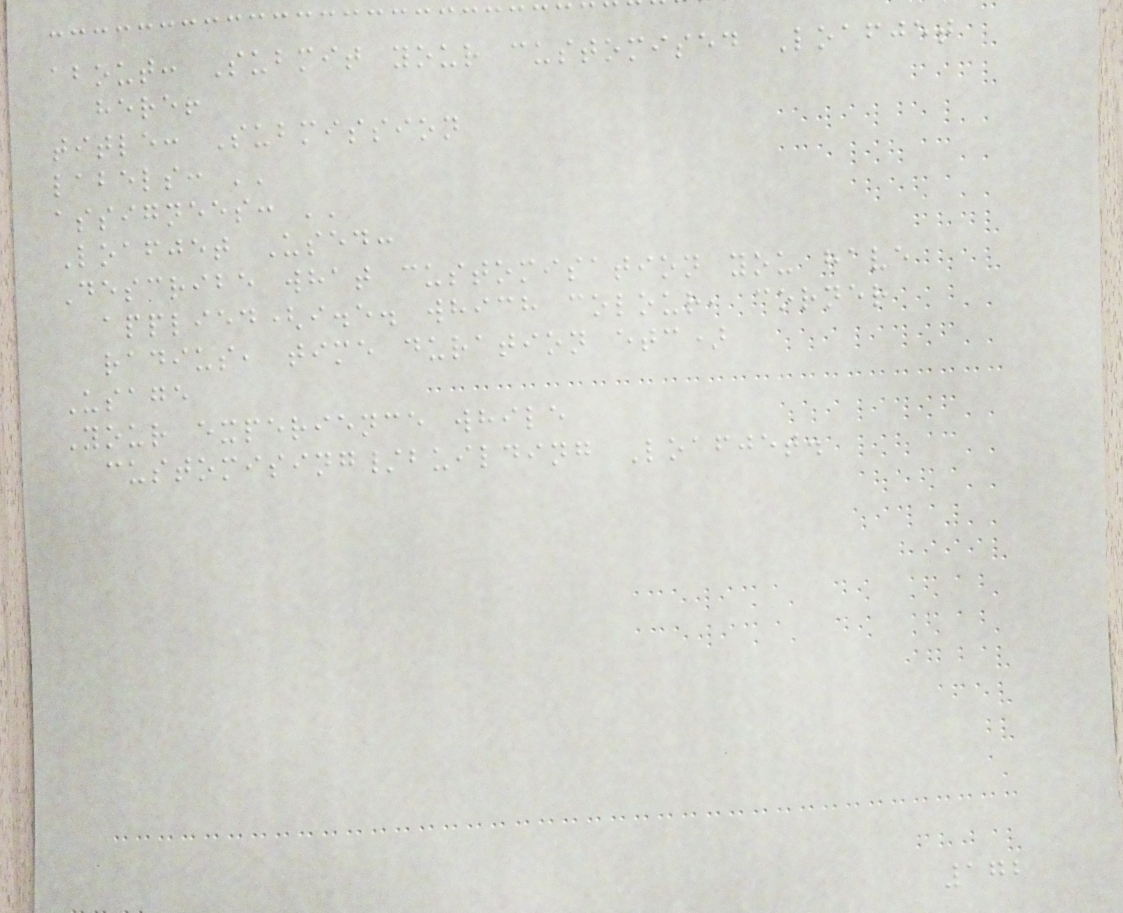about: Submit your customised Loafjet
here!
title: Submission
labels: ''
assignees: ''
Loafjet Used:
Describe what customisation you have
applied(i.e. which colour, corner
radius, time duration etc)
Usage
Your experience while
customising/building Loafjet.
172
